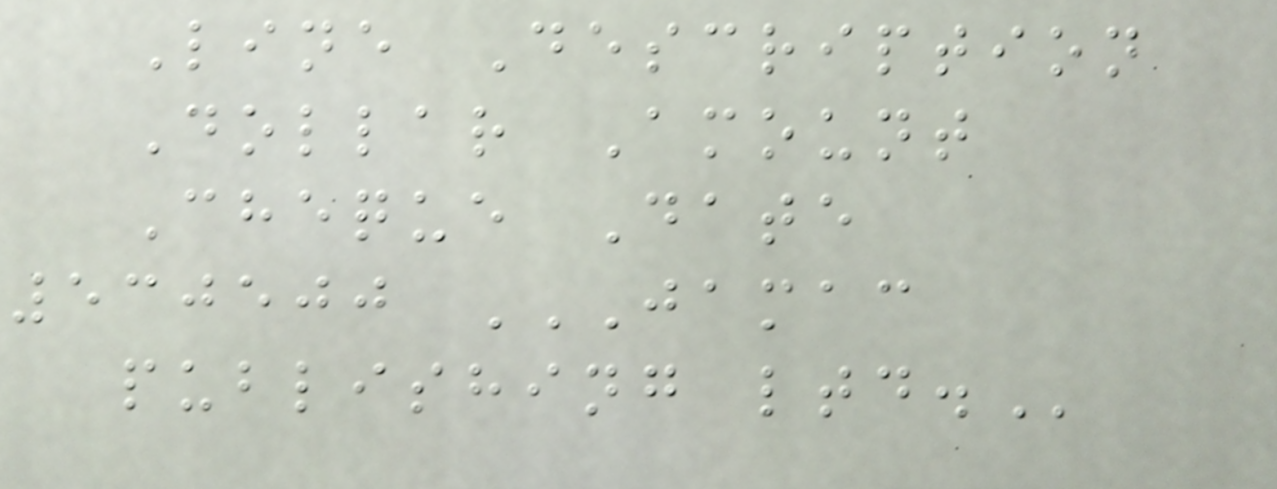Line Description
Dollar Amount
Cheque Date
530500 JAMAC
PUBLISHING LTD.
